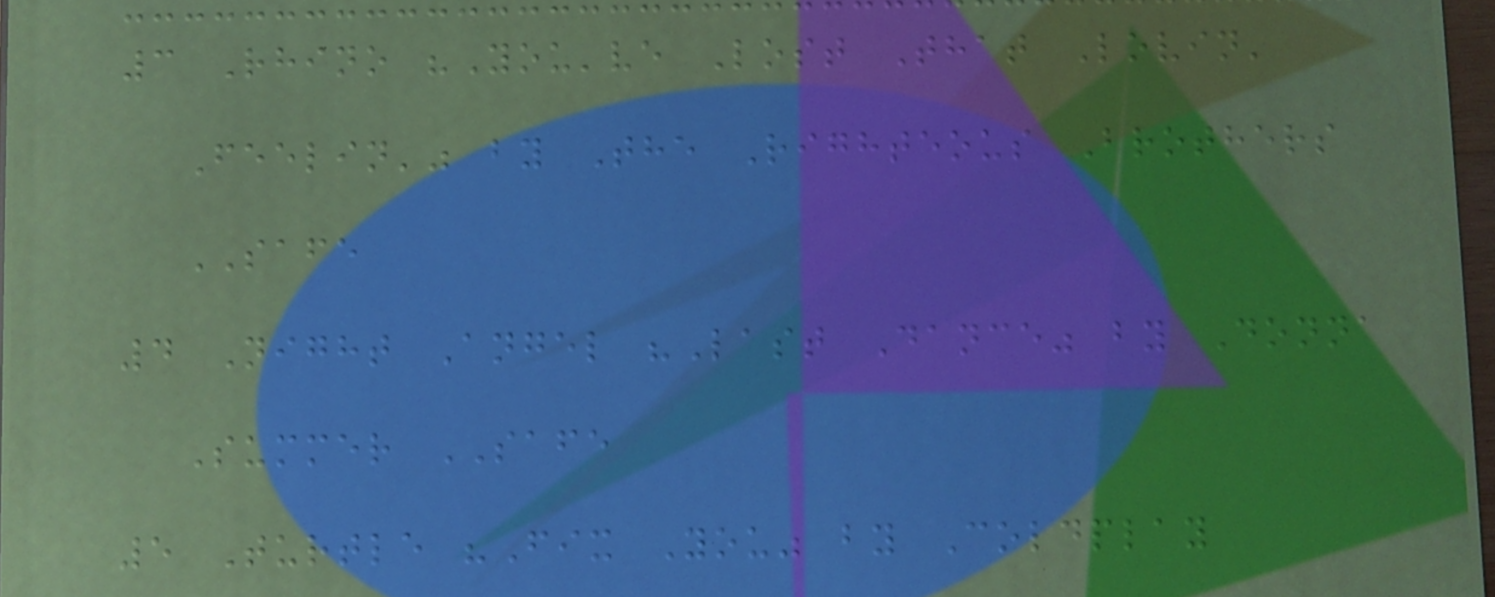3 Rhino "You've Lost That Lovin'
Feelin'" by The Righteous Brothers
SAFE
4 Night Angel "Last Dance" by Donna
Summer SAFE
5 Turtle "Fix You" by Coldplay
